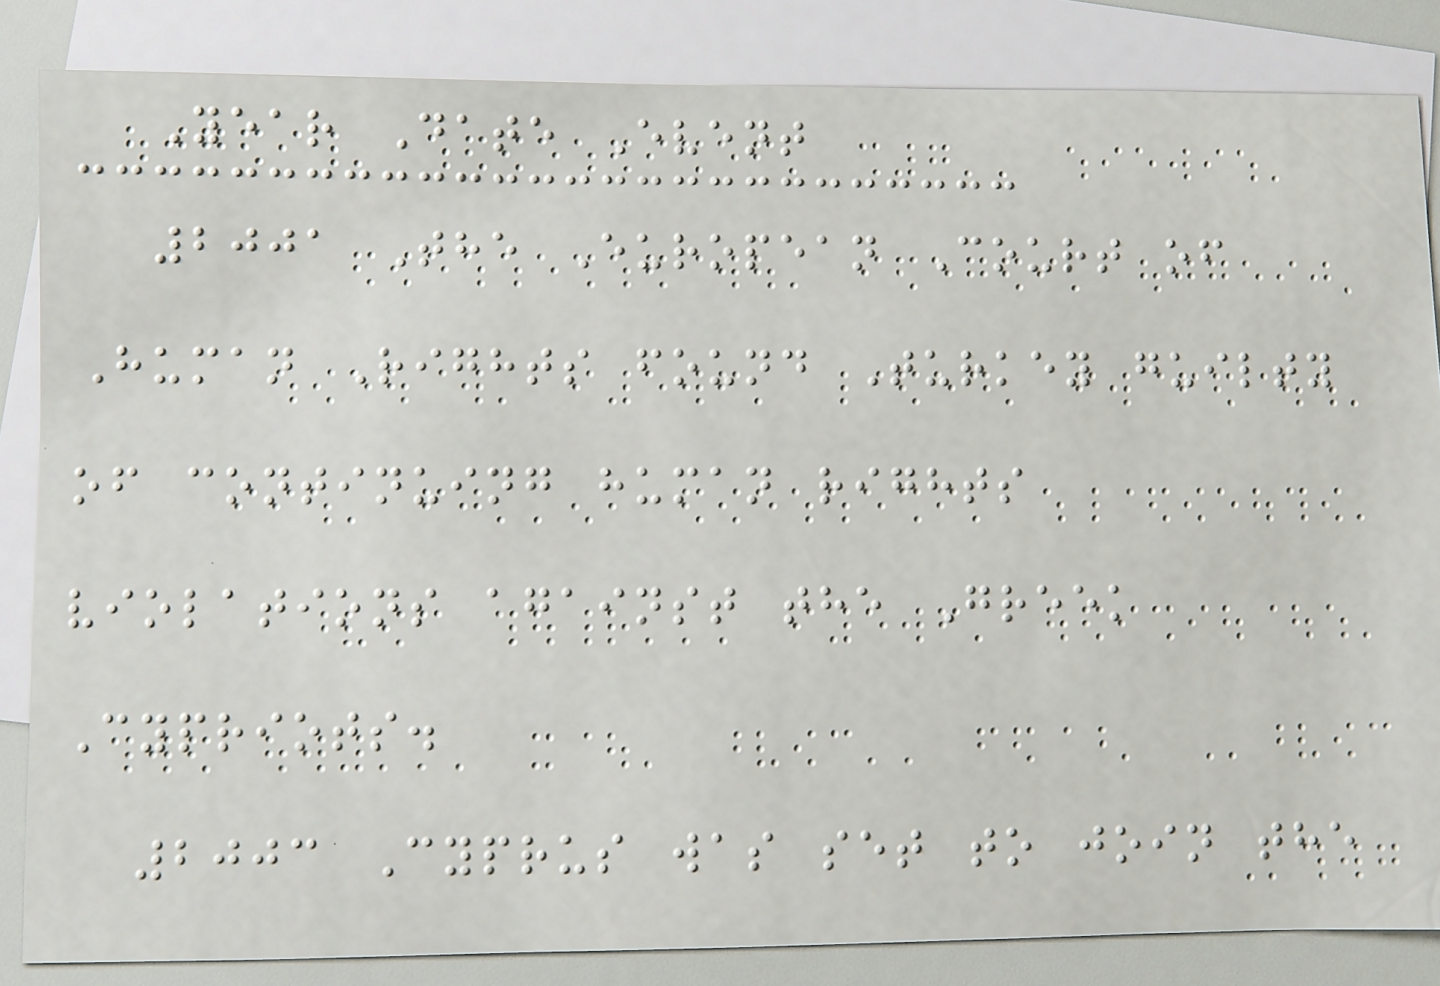Year Date Event
2001 The European Court of
Human Rights found Turkey guilty
of continuing human rights
violations against the Greek
Cypriots.
2003 Cyprus was set to join the
